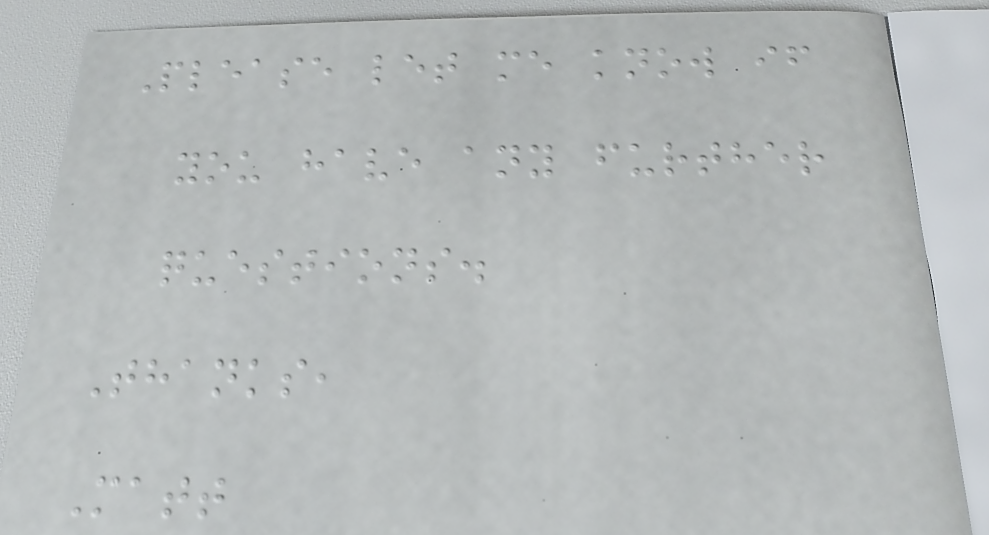Please let me know if
you have any further
questions.
Thanks,
Matt
